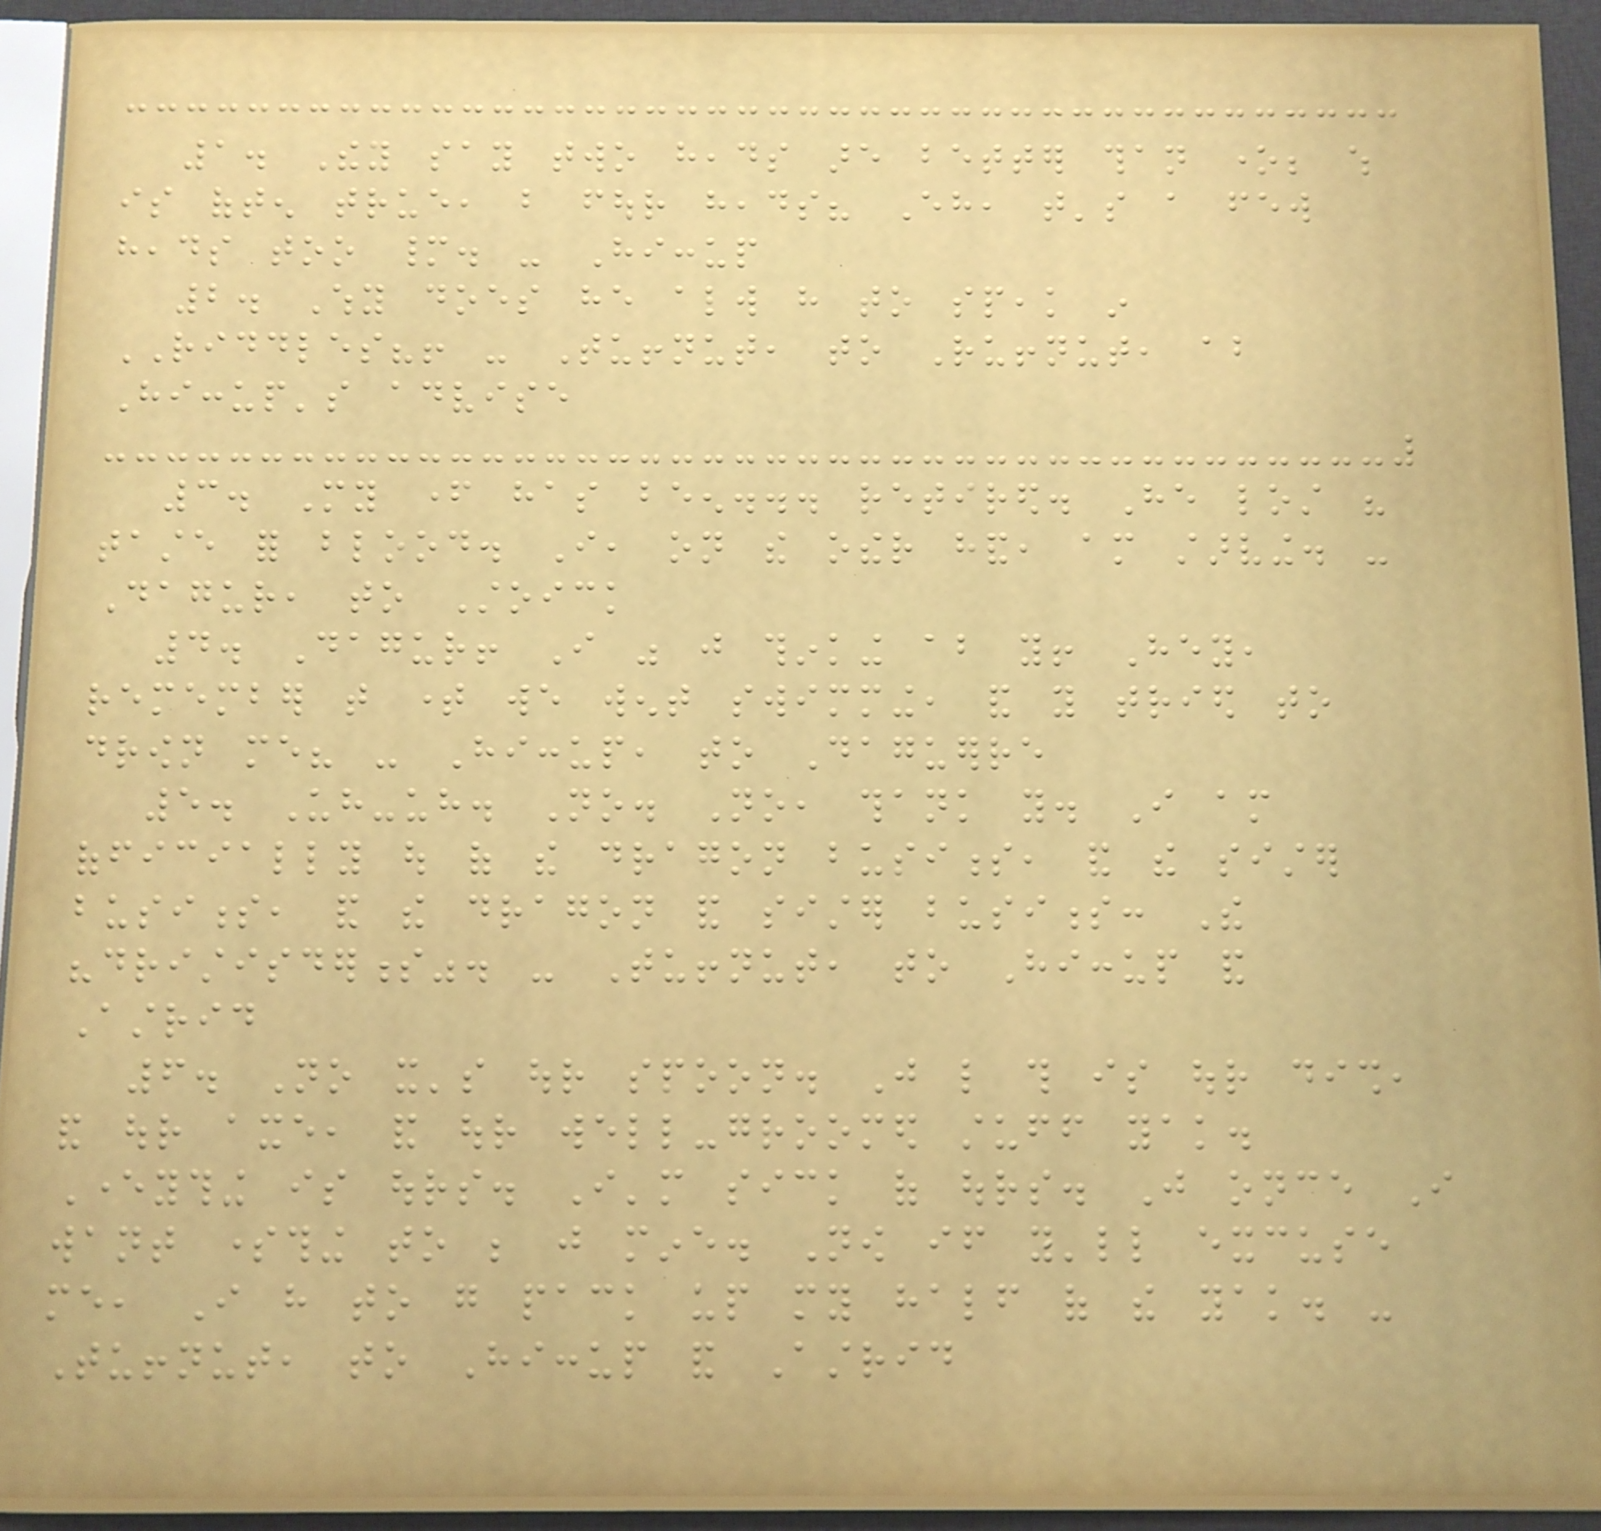1. They say two heads are better than one; which
is often true, but four heads? Eh, that's a few
heads too many. - Hiccup
2. Why does he always have to speak in
RIDDLES?! - Tuffnut, to Ruffnut, about
Hiccup's advise
3. My father has been... retired. He lost his
taste for blood. I, on the other hand, am starving. -
Dagur, to Stoick
4. Dagur! I was just thinking about you! Hey,
remember that time we went swimming, and you tried to
drown me? - Hiccup, to Daguerre
5. Uh-uh. No. No, thank you. I am
officially out of the dragon business, and the sister
business, and the dragon and sister business: The
"dristisderness". - Tuffnut, to Hiccup and
Astrid
6. No it's our spoon. Just like this is our dish,
and our axe, and our well-groomed stuff yak.
Everything is ours. I'm sick of ours. Just once I
want something to be just mine. Now if you'll excuse
me, I have to go pack up my half of the yak. -
Tuffnut, to Hiccup and Astrid
